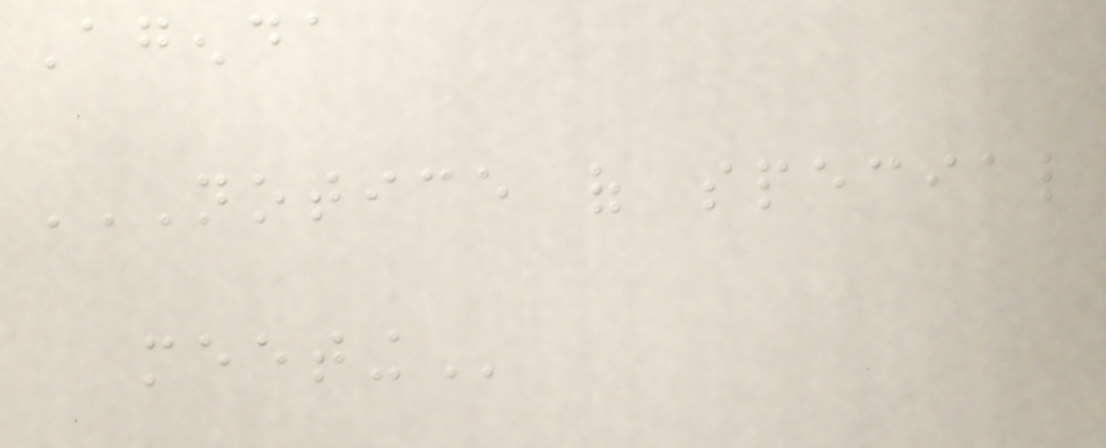Agenda
NOTICE OF SPECIAL
MEETING
